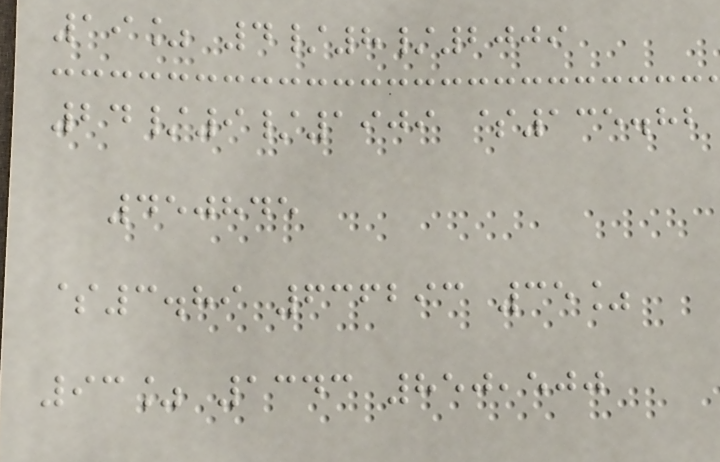19% 4/8/2009
24/9/1909 $135.82
450845
$3.89 636293 35%
93% 1343 850,500
